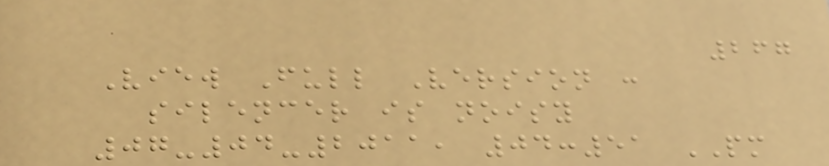267
View Full Version :
silencer is noisy
07-04-2011, 04:51 PM
